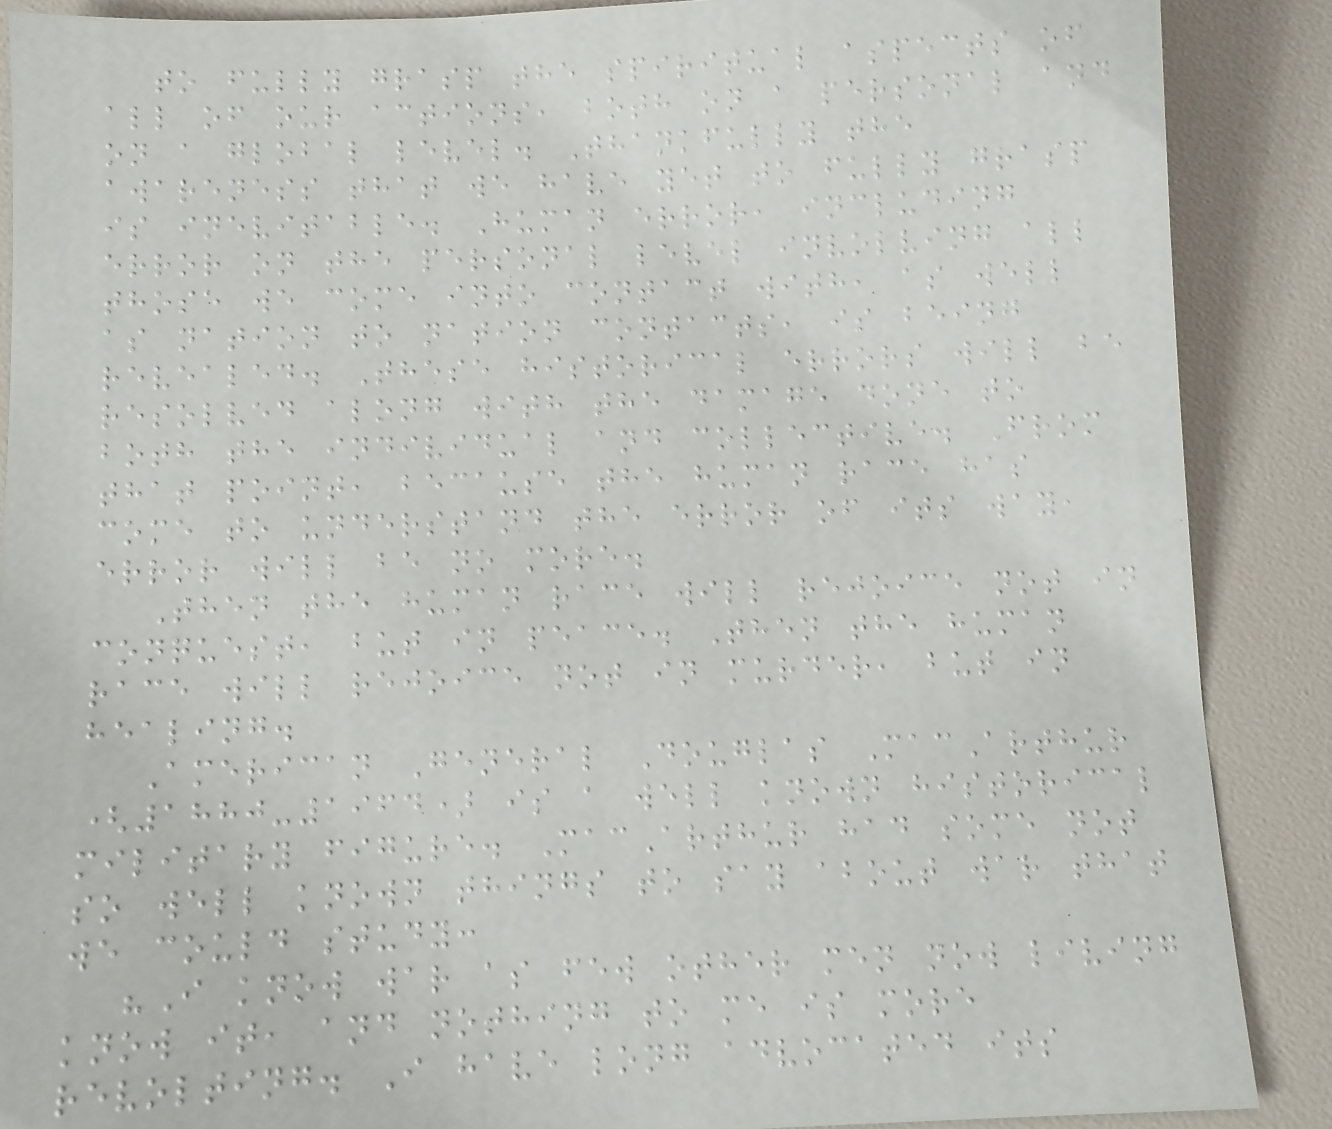to fully grasp the spiritual aspects of
all of our actions, both on a personal and
on a global level. Thankfully the
awareness that we have yet to fully grasp
is inevitable. Human error, including
error on the personal level involving all
those we come into contact with, as well
as nation to nation contacts, is being
revealed. These historical errors will be
resolved along with the damage done to
both the individual and collective. From
that point, because the human race has
come to understand the error of its way,
error will be no more.
Then the human race will rejoice not in
conquest, but in peace. Then the human
race will rejoice not in murder, but in
healing.
American General Douglas MacArthur
(1880-1964) is a well known historical
military figure. MacArthur had some not
so well known things to say about war that
we could study:
"I know war as few other men now living
know it, and nothing to me is more
revolting. I have long advocated its
